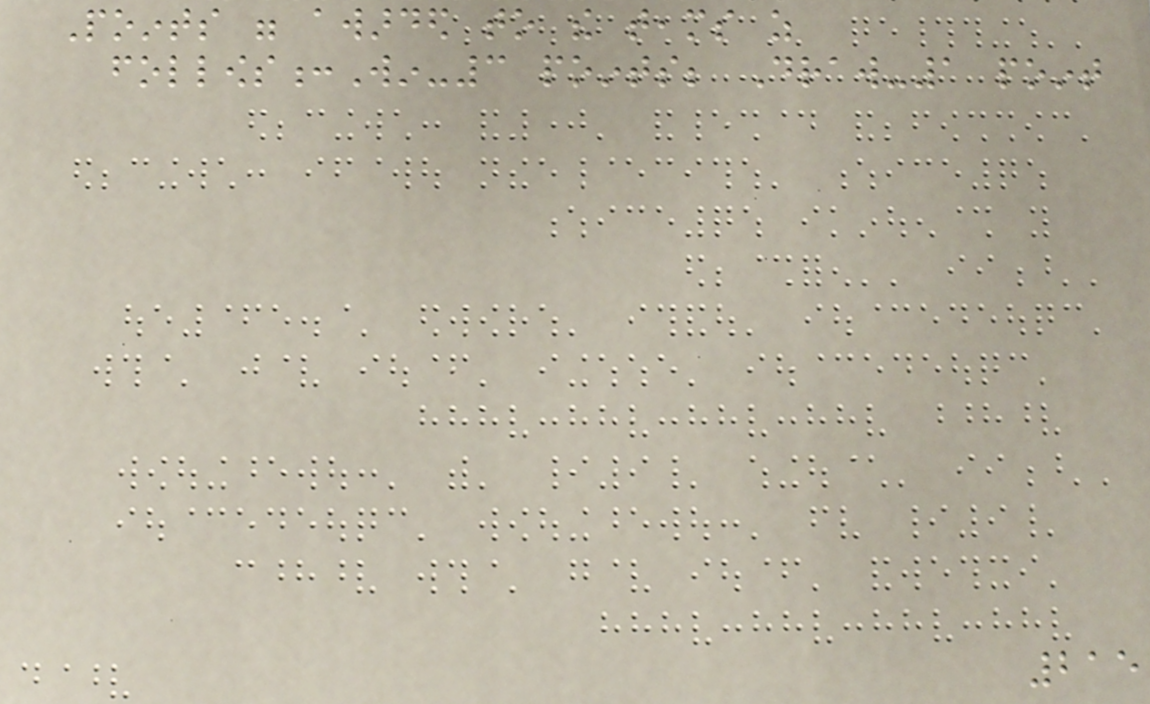Points were awarded to the teams as
follows:Win-3 points; Draw-1 point
215
